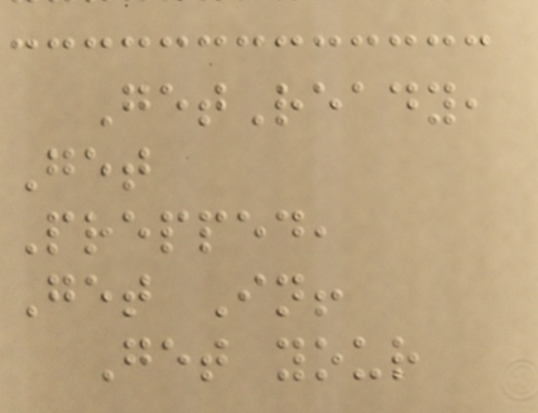GetReady,
Get
Prepped,
Get In!
Get your
